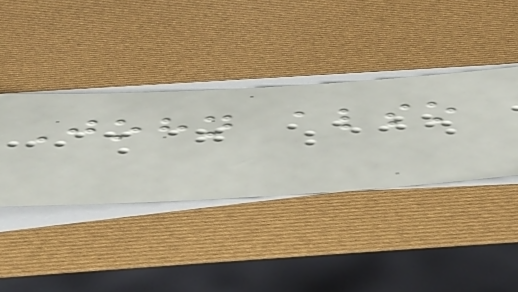John also
